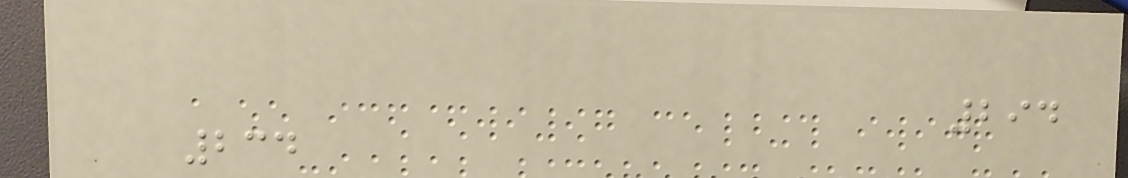294
234
